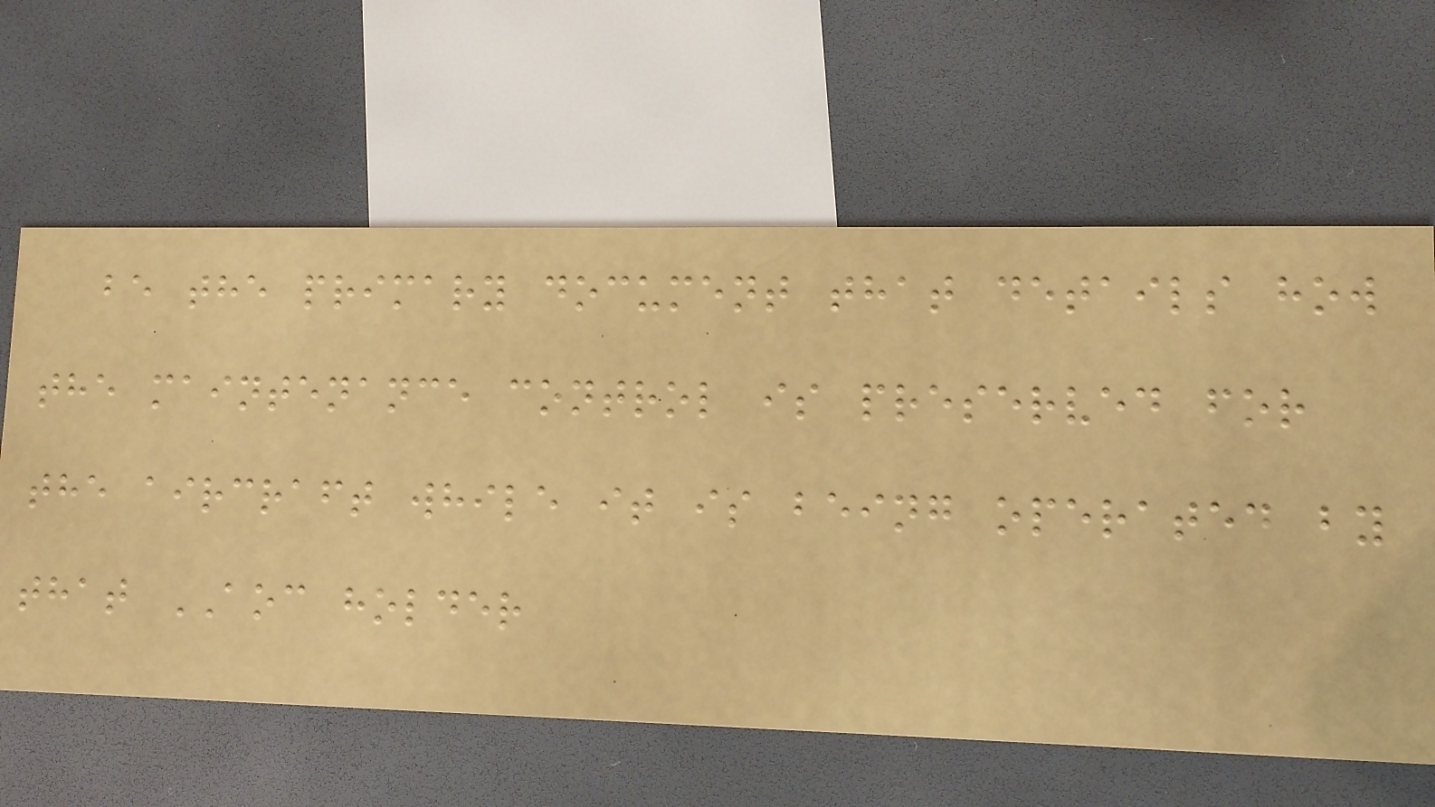be the primary document that details how
the maintenance control is preserved for
the aircraft while it is being operated by
that AOC holder
